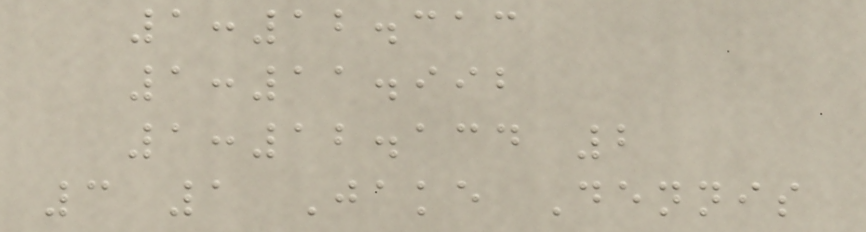1:12.313
1:11.992
1:12.134 2
3 1 Jake Dennis
